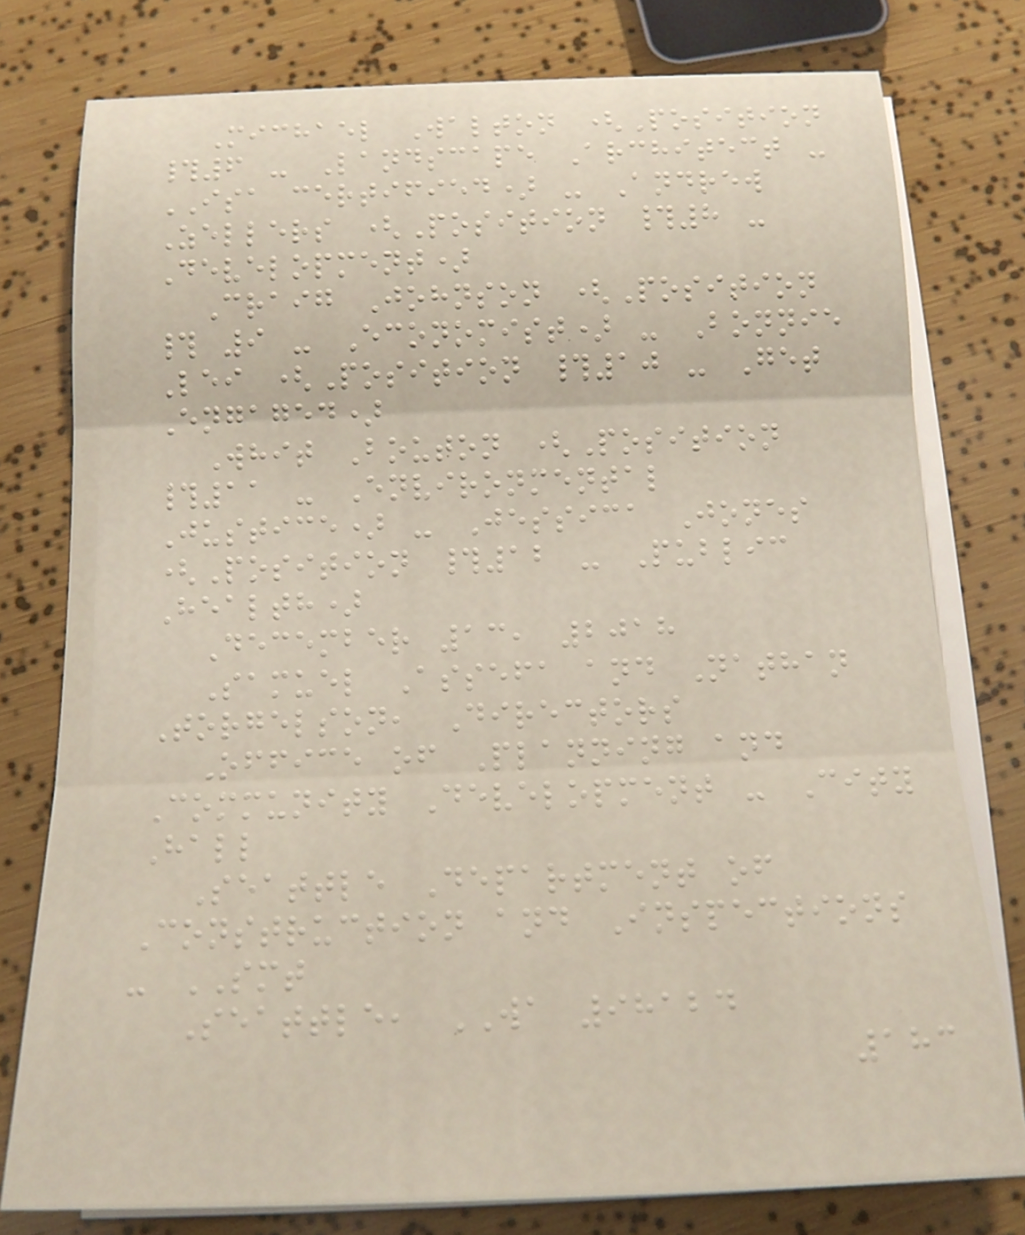Michael Walton (Position
#6 - Landscape Architect -
ISA certified) - Andrew
Zellers (Position #8 -
Development)
Craig Johnson (Position
# 9 - Economist) - Bonnie
Lei (Position #10 - Get
Engaged)
Whit Bouton (Position
#11 - Environmental
Justice) - Jessica Jones
(Position #12 - Public
Health)
December 13, 2018
Samuel Assefa and Nathan
Torgelson, Directors
Office of Planning and
Community Development - City
Hall
Seattle Department of
Construction and Inspections
- SMT
Seattle, WA 98124
183
